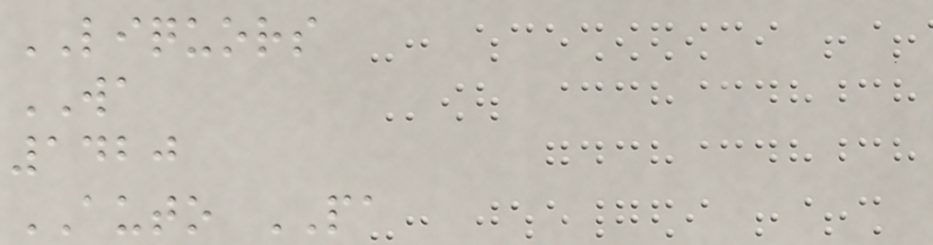LIQUORS
WA
1420
AUTO PA
